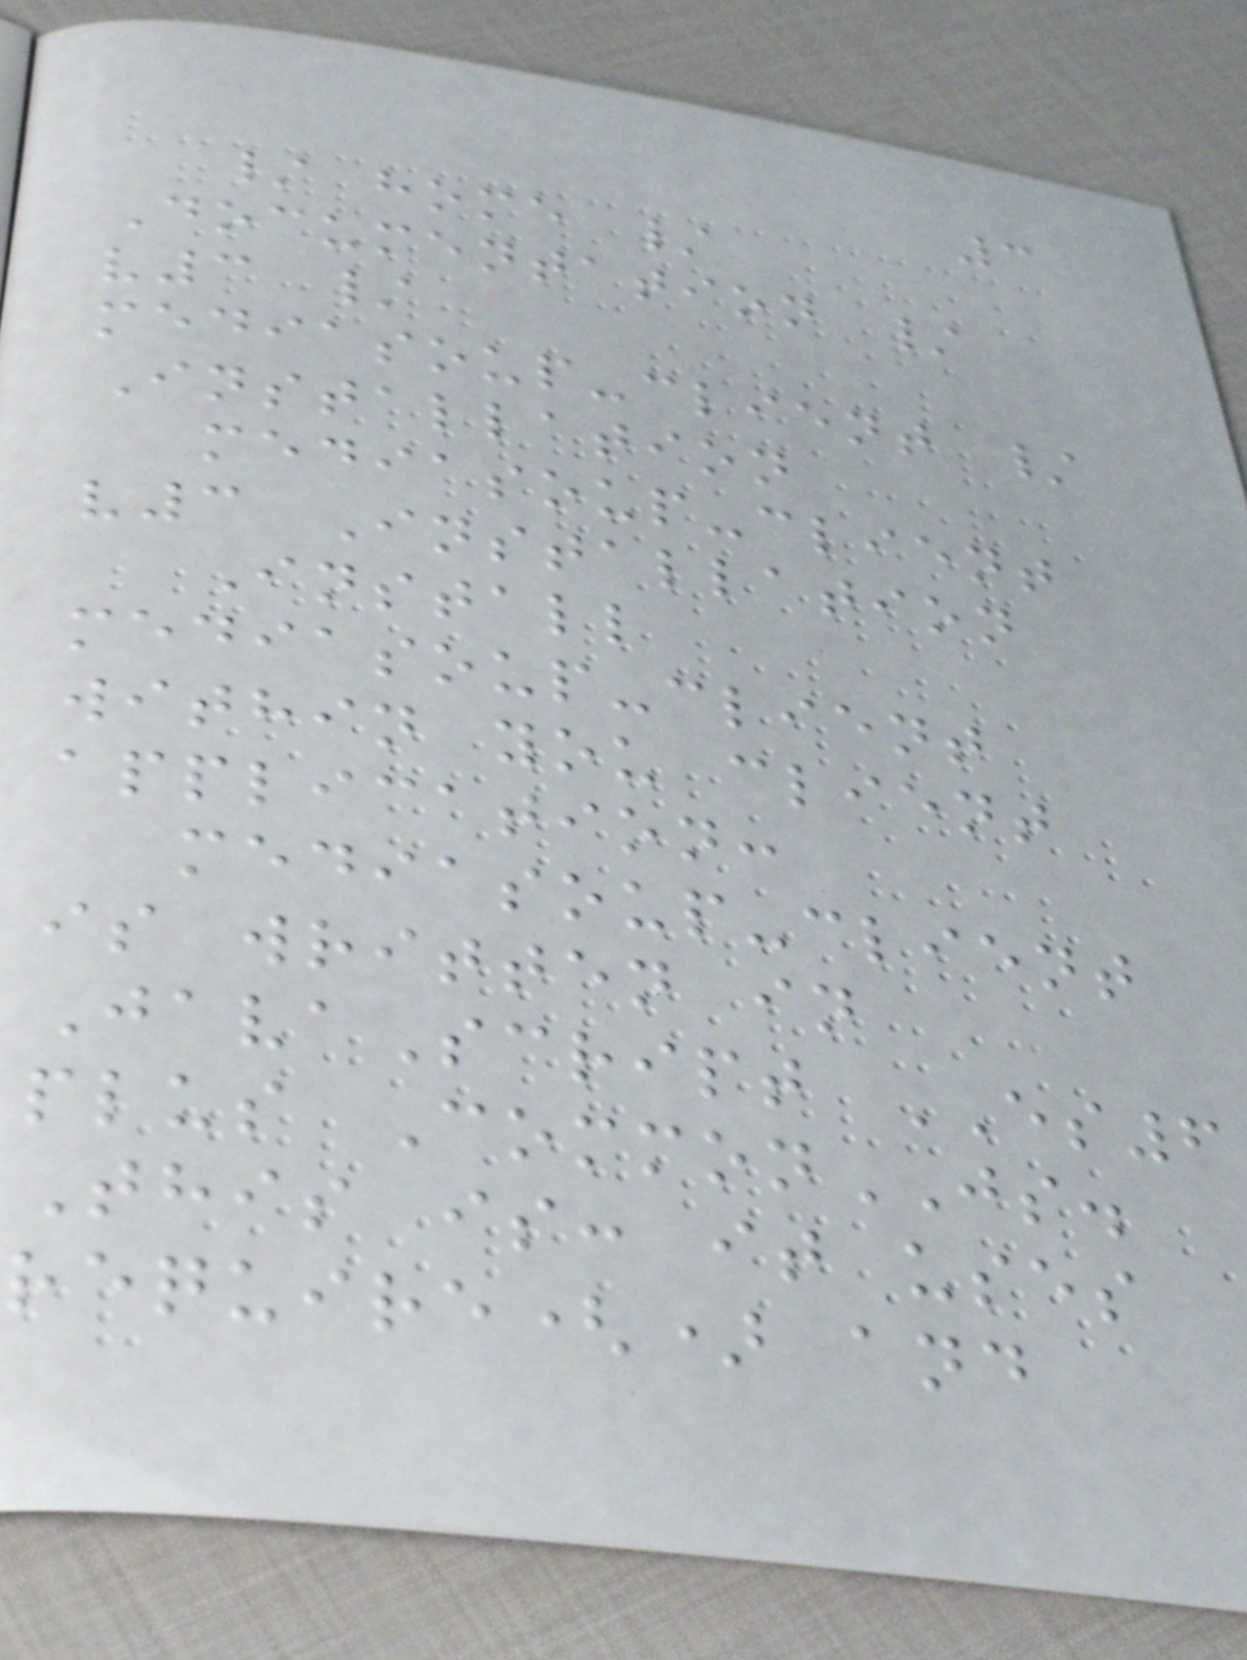3
/ home /
Documentation /
v3 /
mediasoup-client /
Installation
mediasoup-client
v3 Installation
Install
mediasoup-client
within you client
application:
mediasoup-client
is written in
JavaScript ES6
plus CommonJS.
This is: it uses
require() and
